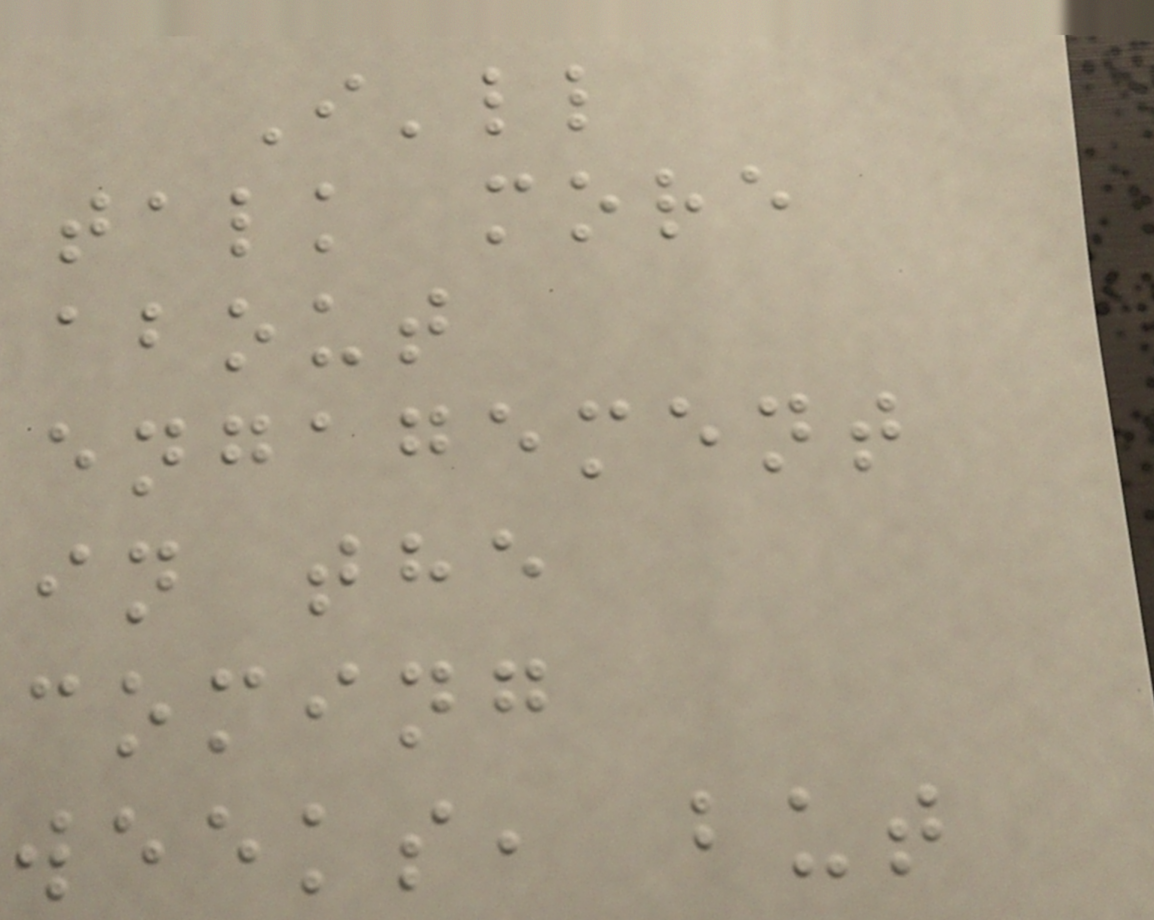I'll
talk more
about
engagement
in the
coming
weeks, but
